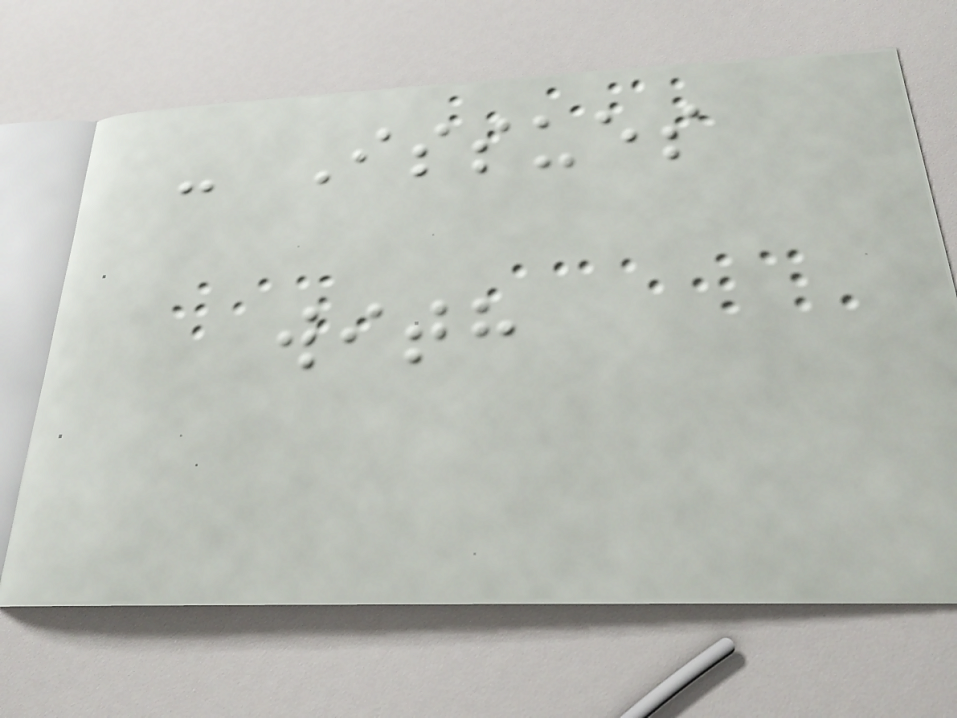- Issues
with
